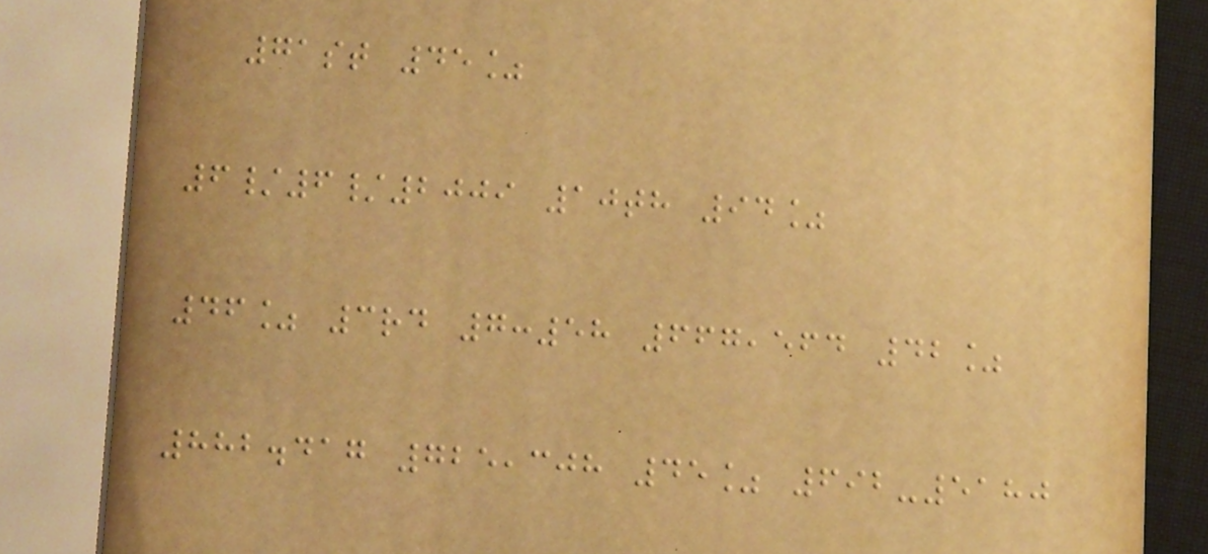71st 45%
6/6/2009 10th 94%
46% 3rd 7:58 667,564 42%
882.417 725,308 45% 692-5180
